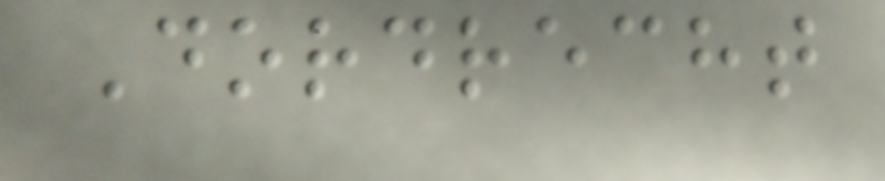Dordrecht
